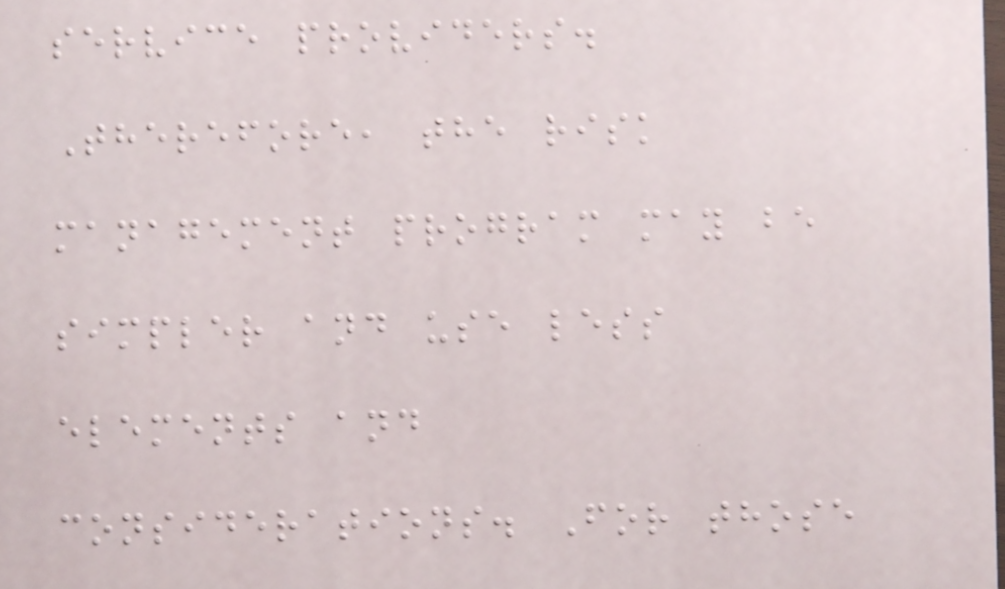service providers.
Therefore, the risk
management program may be
simpler and use less
elements and
considerations. For those
